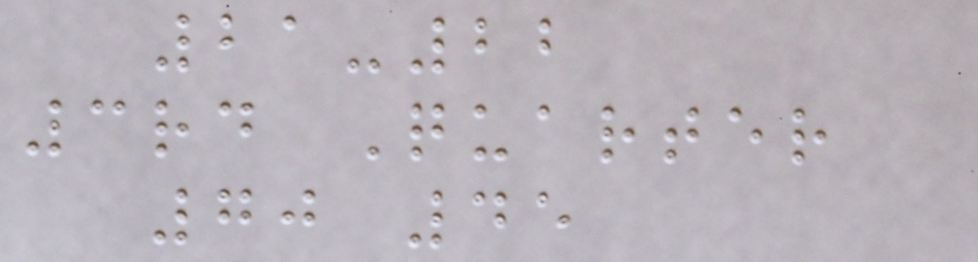21-22
3rd Quarter
70 45
